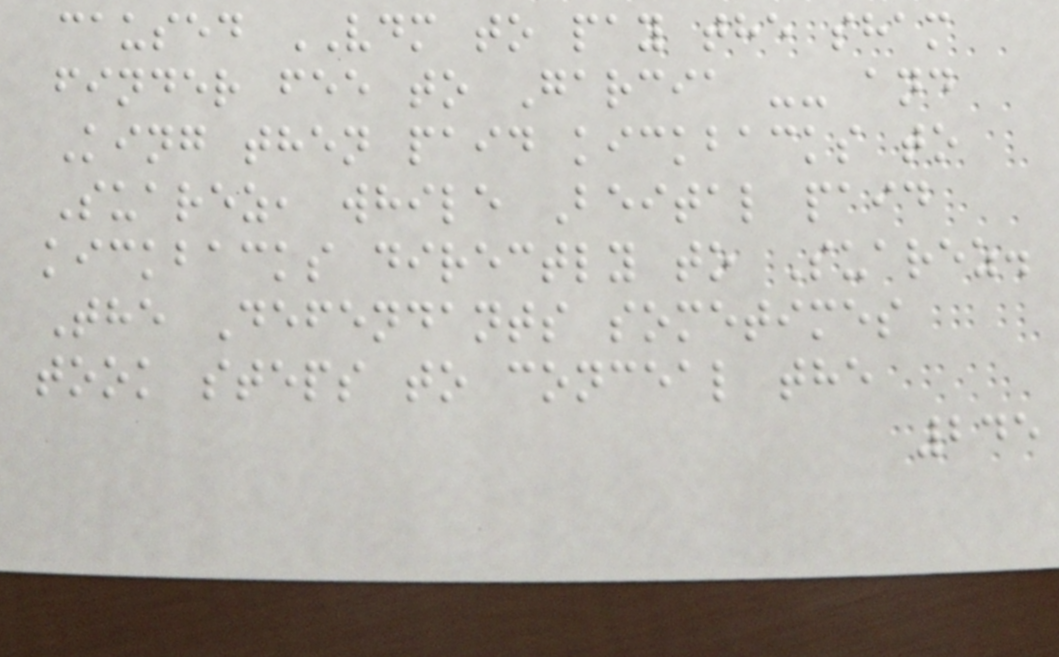caused VDM to pay the sham
finder fee to Garcia -- and
King then paid kickbacks to
Suarez, while Beital paid
kickbacks directly to Suarez.
The Defendants sometimes
took steps to conceal the
245
